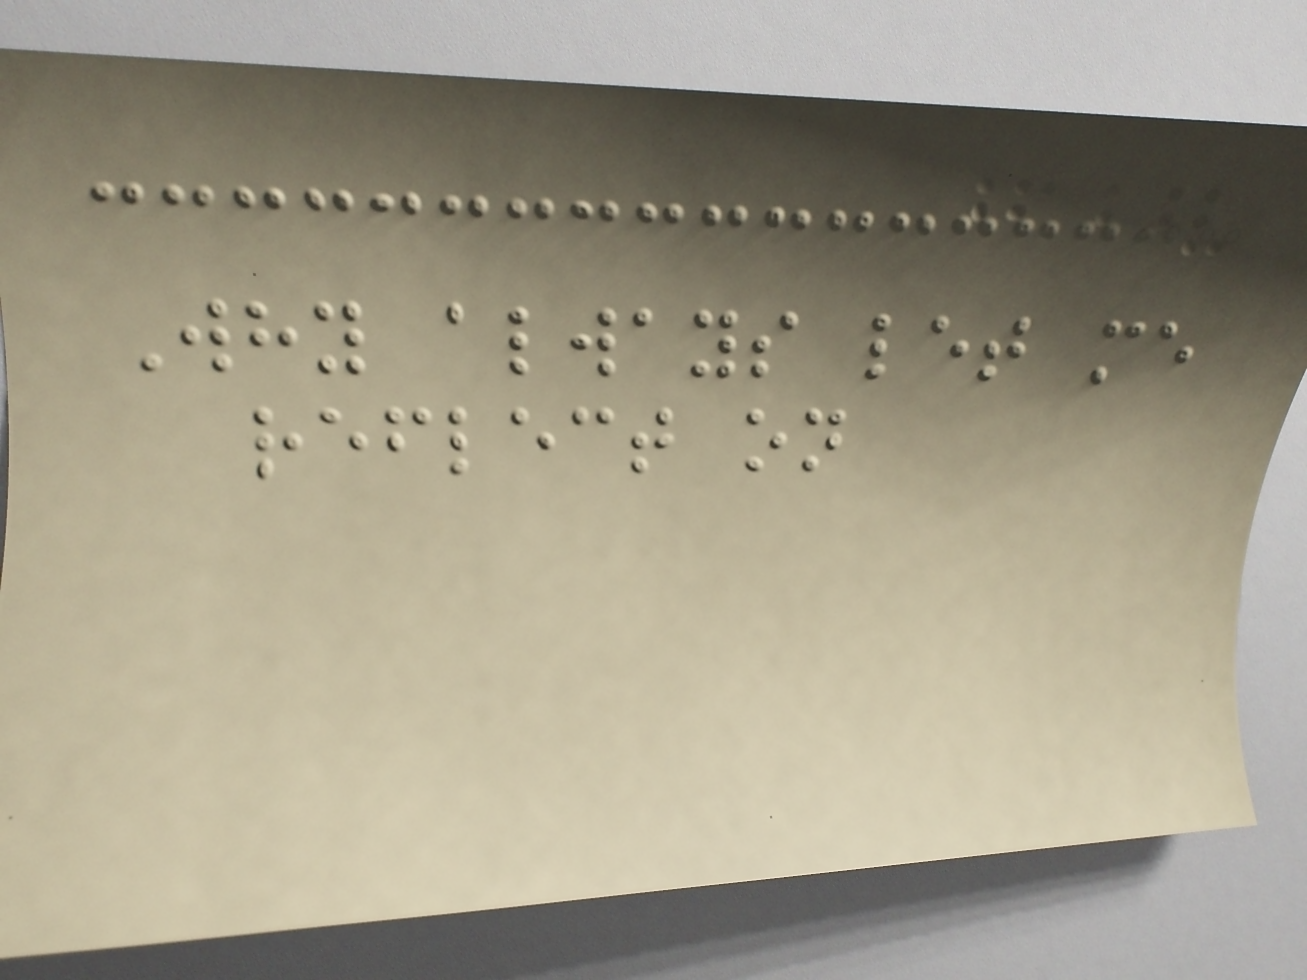Why always let me
reflect on
